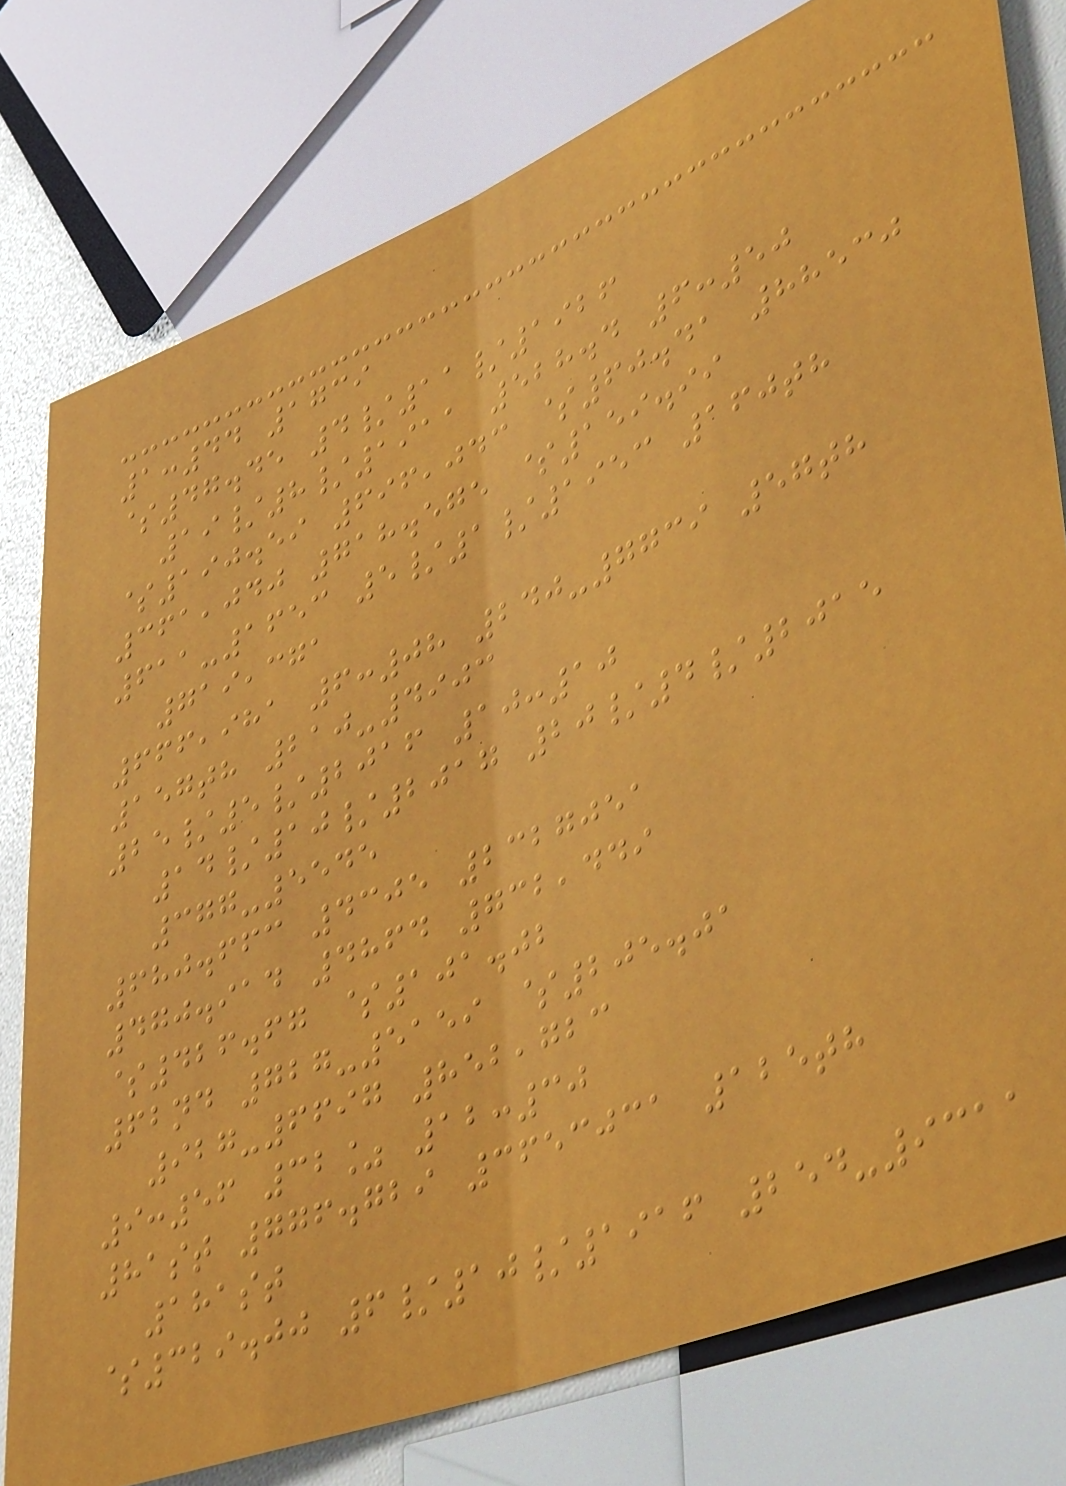1:44 1739
$47.45 4/11/1926
19/8/1911 528.4 6:50
$190.59 696,043 $60.41 88530
361,040 718.575 $159.99
611-1653 5/1/1953 160th
719,371
666,981 6:08 240-7739 57th
157th 210-4903
25/5/2016 10:10
14/10/2017 20/4/2015
377-5545
680.663 4305 2327051
470.914 4864 732,449
$426.67 $101.02
62nd 727-5159 $205.01
927-6697 852,723
9:56 32% 12:30
81st 776.729 3653031 125th
181st
$329.00 6/10/1916 254-9311
